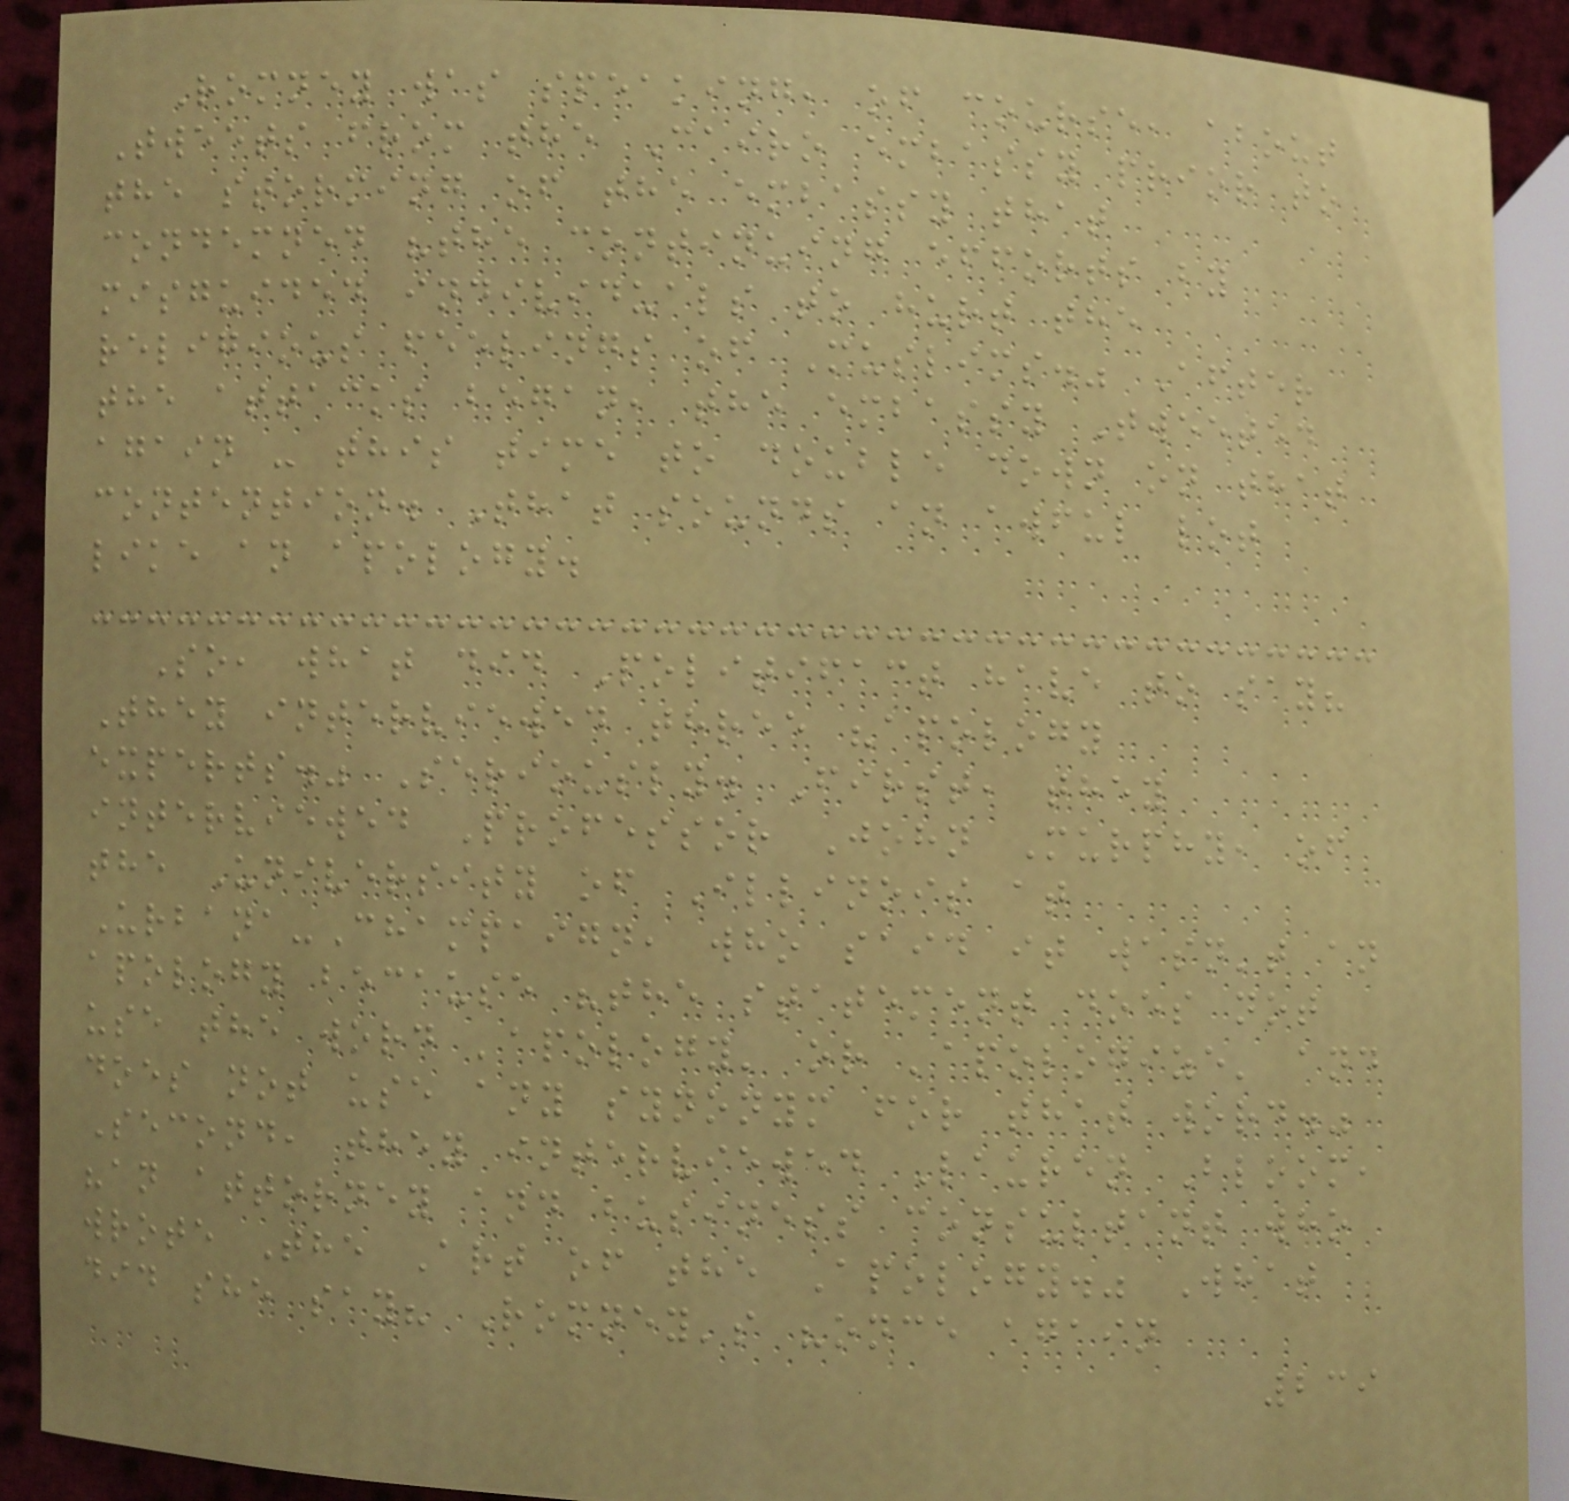Romney was speaking, of course, about
Tweets from the Cairo embassy prior to
the storming of the embassy that
condemned "the continuing efforts by
misguided individuals to hurt the
religious feelings of Muslims." After
the attacks began, the embassy Tweeted
again - this time to double down on that
contention. That sounds an awful lot
like an apology.
So, what did Politifact have to say?
They interviewed three "apology
experts." Seriously. First, they
interviewed Professor John Murphy, of
the University of Illinois at
Urbana-Champaign, who said it wasn't an
apology because "the statement does not
use the word 'apology' or 'apologize' and
does not use any synonym for that word."
Second, they interviewed Lauren Bloom,
"an attorney and business consultant who
wrote The Art of the Apology." What
did she say? Romney's "once again
239
